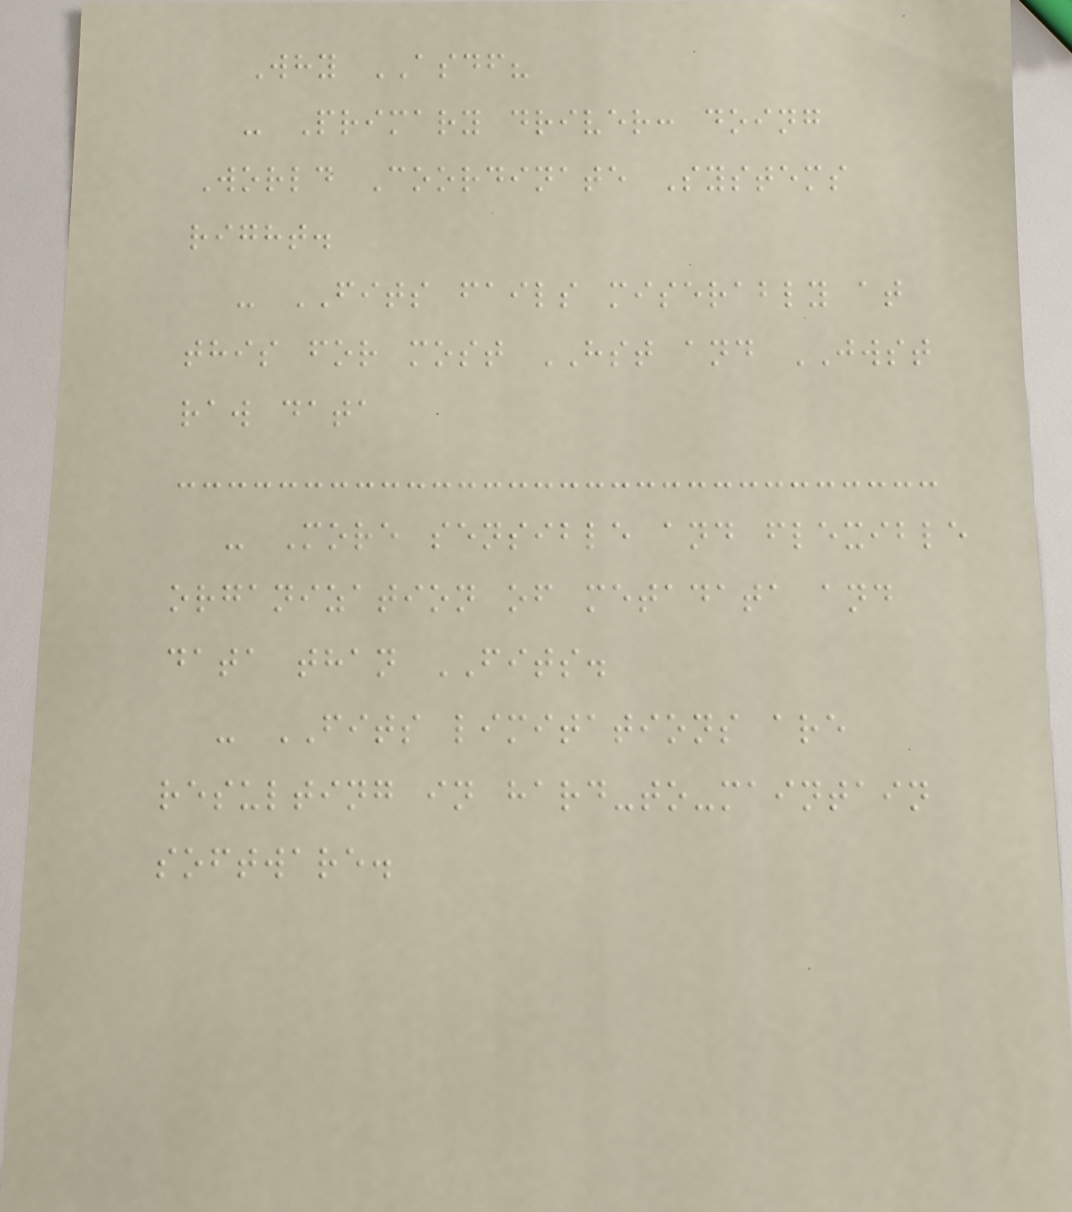Why ASDF?
- Primary driver: doing
World Coordinate Systems
right.
- FITS fails miserably at
this for most HST and JWST
raw data
- More sensible and flexible
organization of metadata and
data than FITS.
- FITS limitations are
resulting in hard-to-maintain
software.
